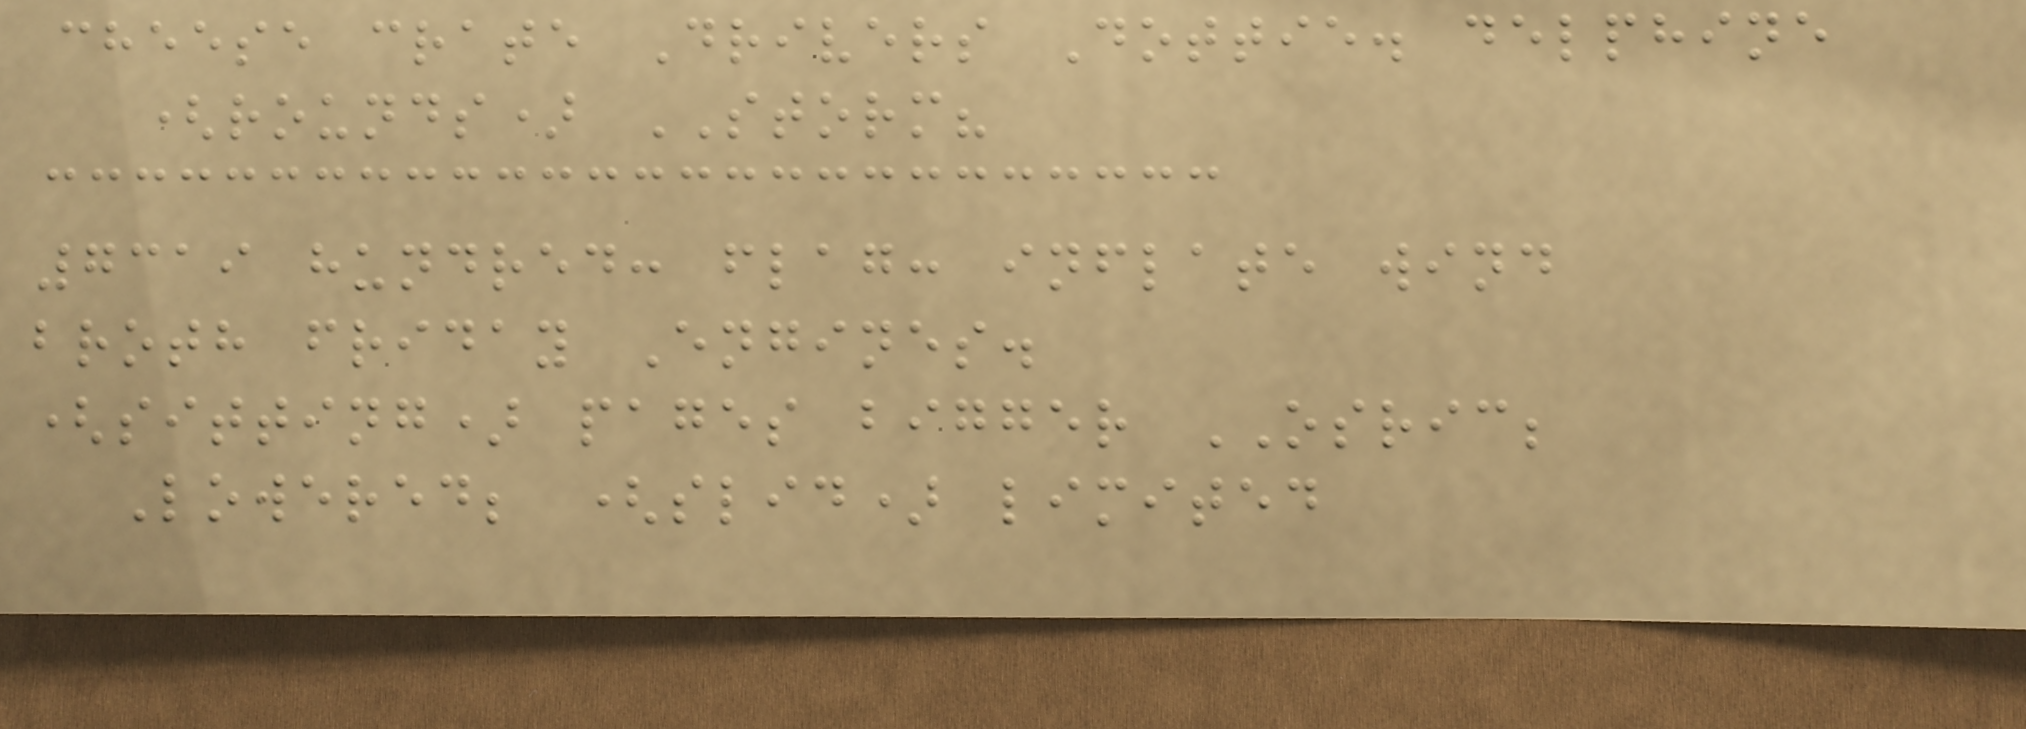cheese crate Drivers Dottie. delphine
(rounds) STORM?
7319 hundred: flag: inflate wind
broth friday Engines.
(sitting) pages bigger OSRIC;
Lowered; (slid) limited
